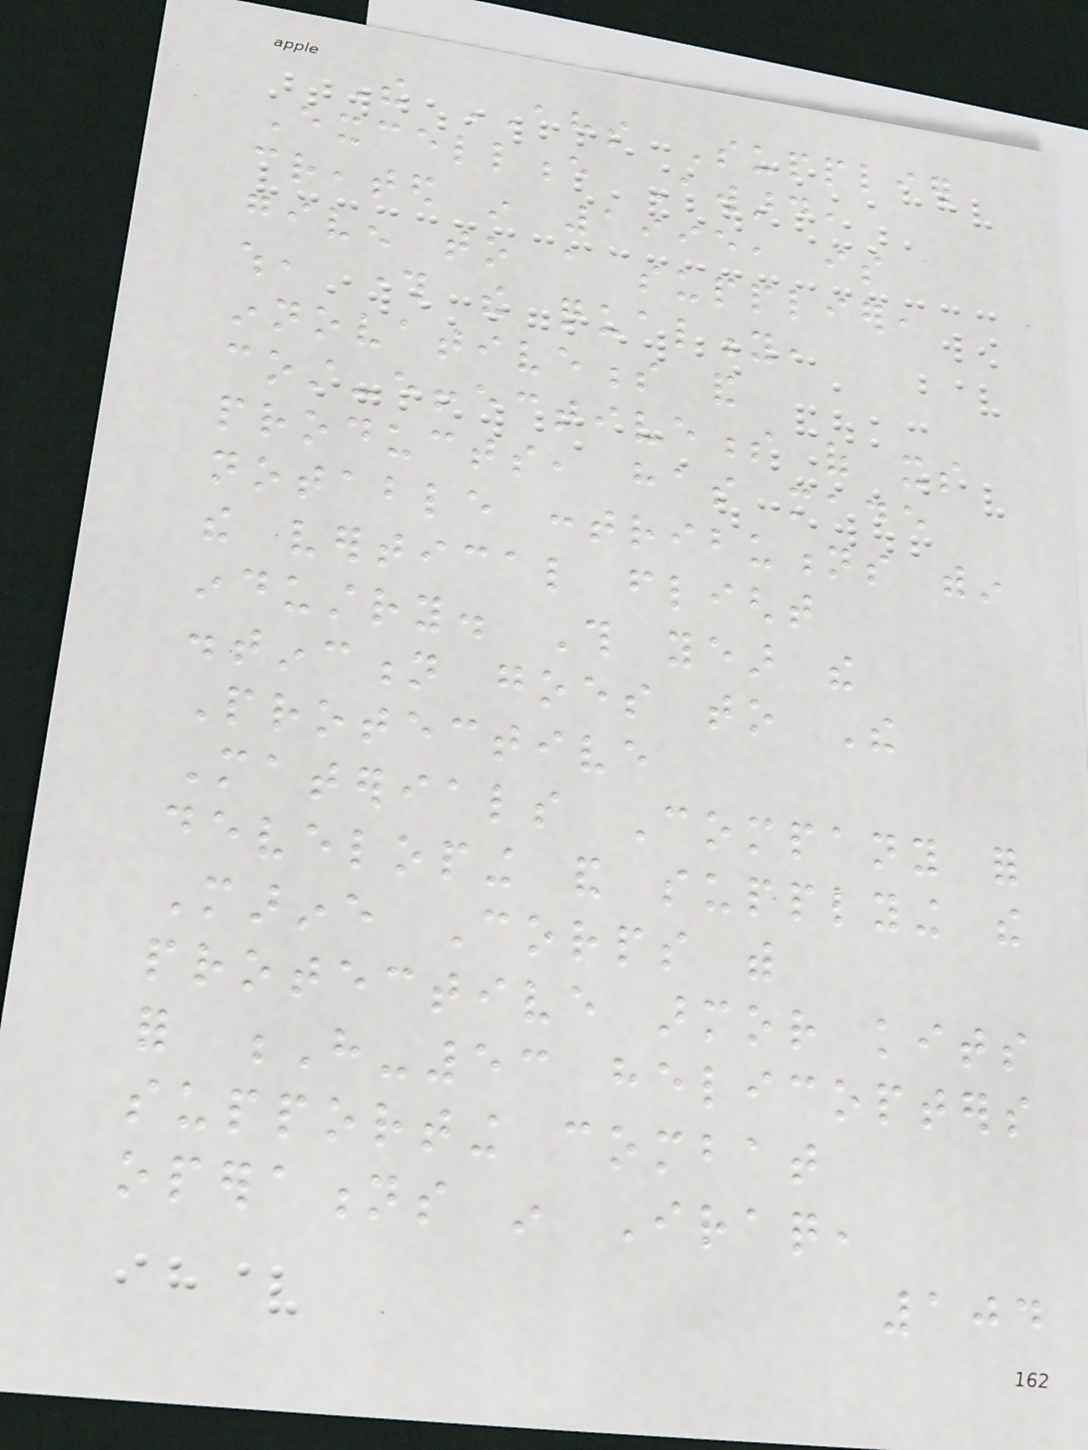The AHS Supplier
Excellence Award,
created in 1995, is
given to a supplier,
which, through the quality,
innovativeness and
cost-effectiveness of its
products, has made
notable contributions within
the vertical flight
industry. This year the
distinction goes to The
Protective
Materials Company for
developing and supplying the
Marine Corps with
protective armor kits
for H-53 helicopters
supporting combat
operations in Iraq,
104
